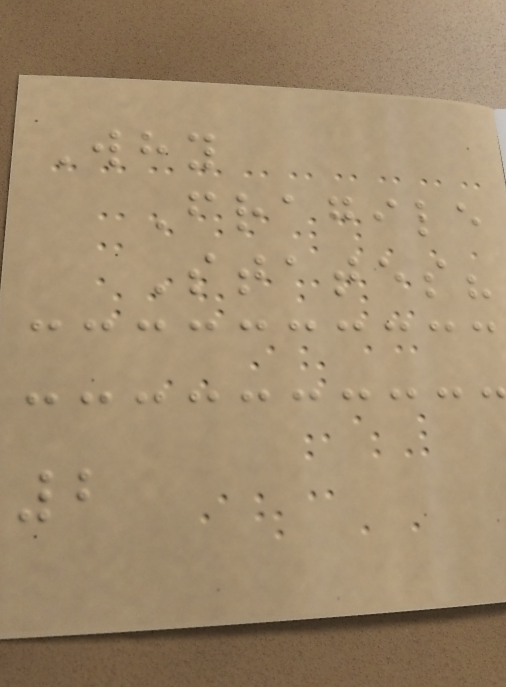Why
Fragile
States?
2
